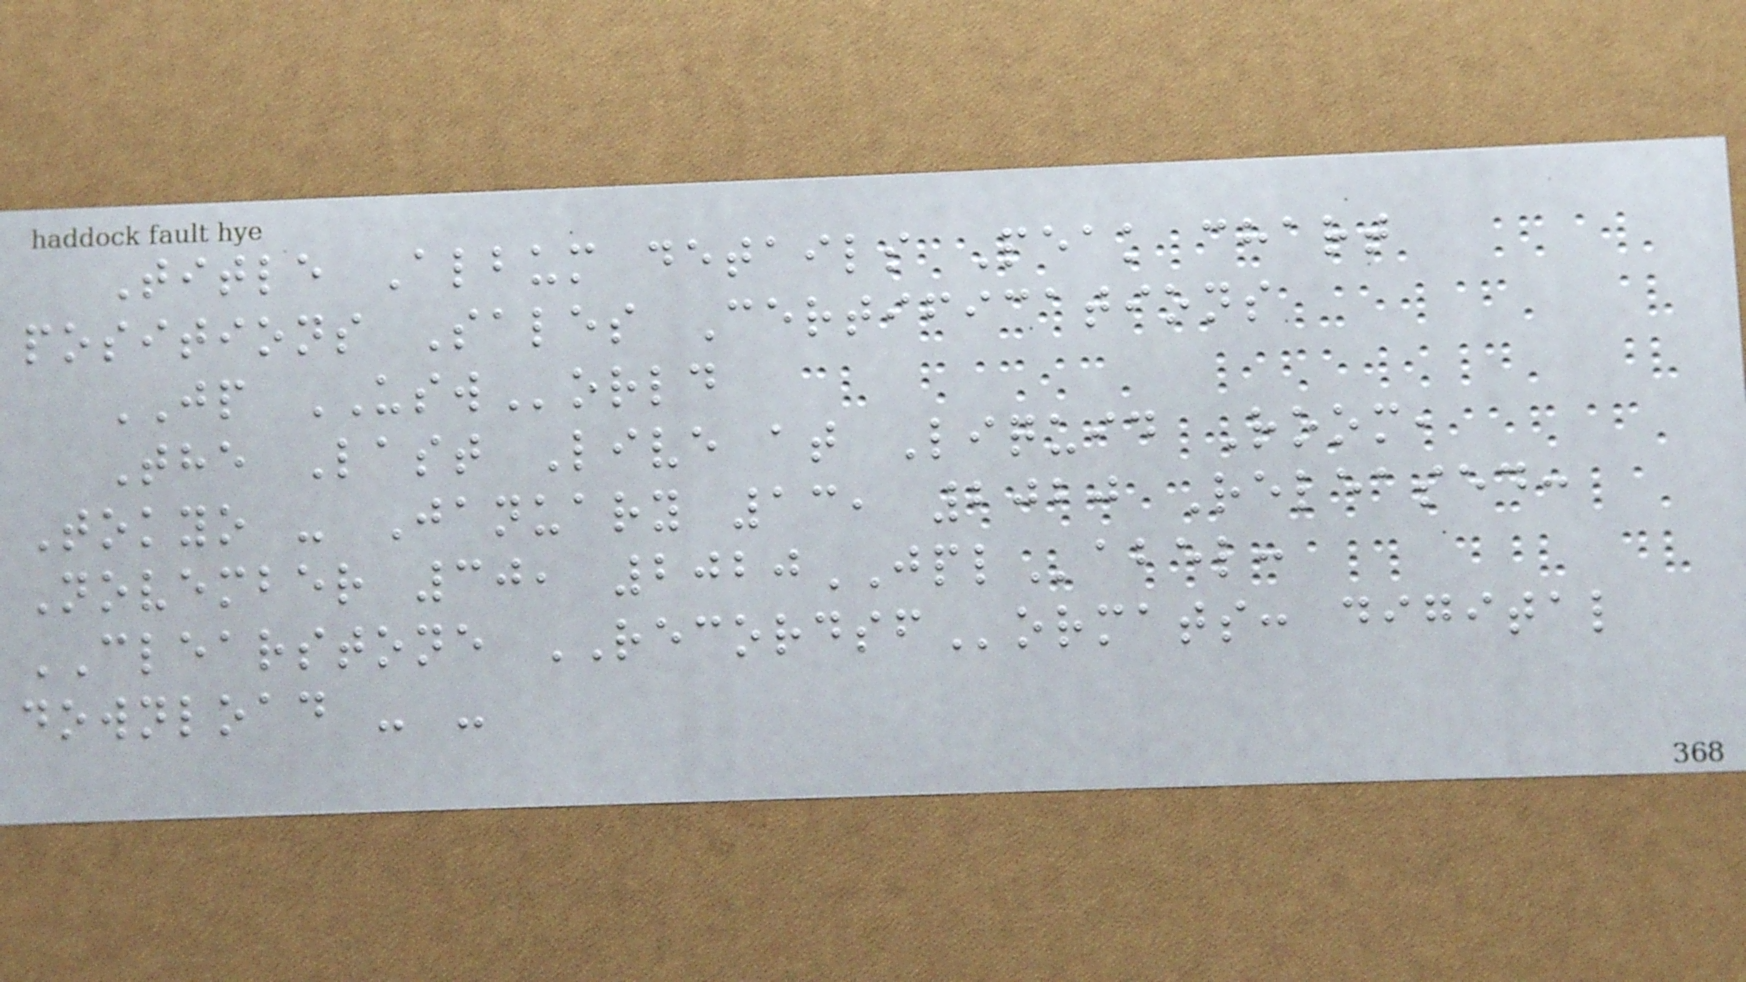Title Album details Peak chart
positions Sales Certifications
JP USWorld
The Last Live at Liquid Room,
Tokyo - January 13, 2020 Released:
November 30, 2020JPLabel:
CLEARSTONE RECORDSFormats: digital
download - -
